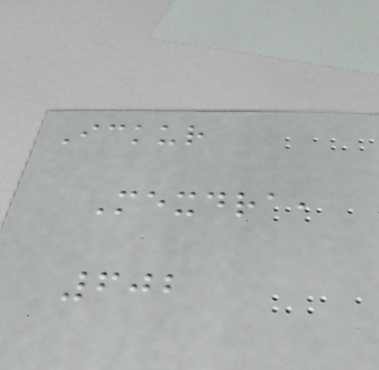Ickur
Mexdra,
602
